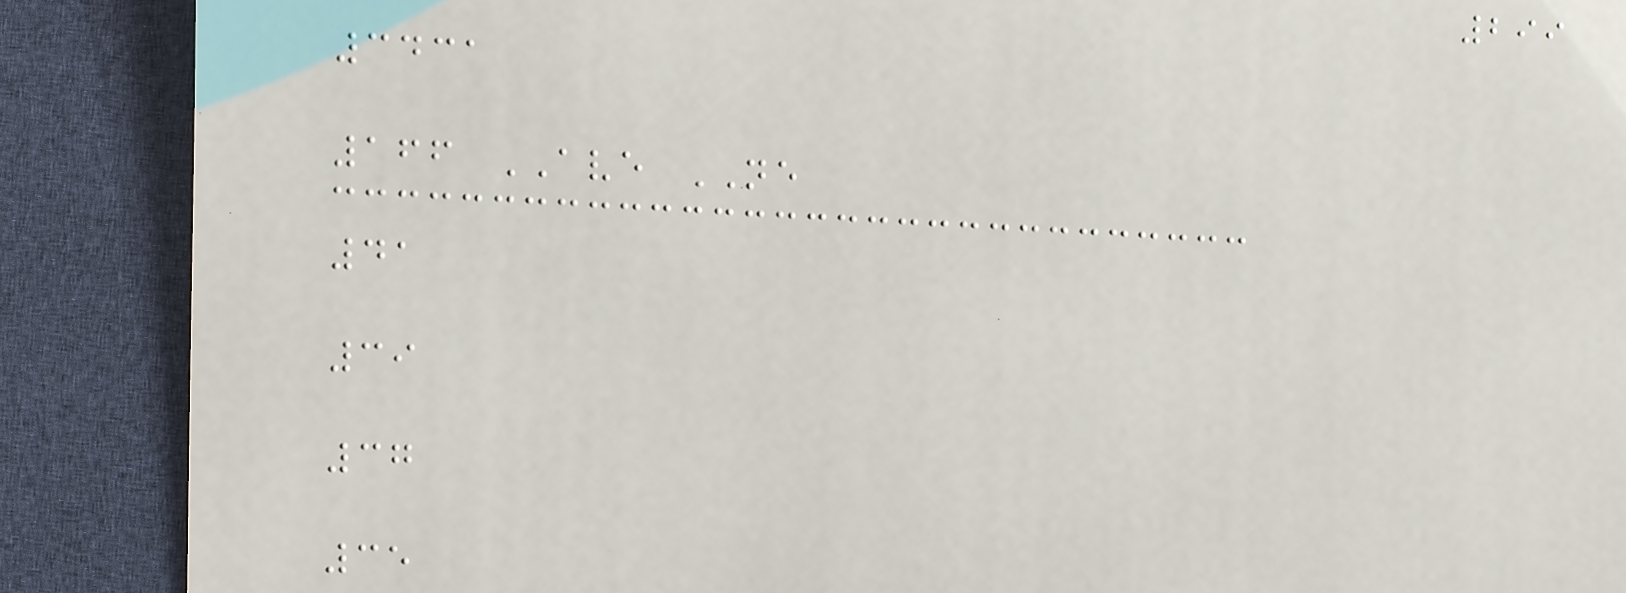299
3431
166 AVE NE
41
39
37
35
